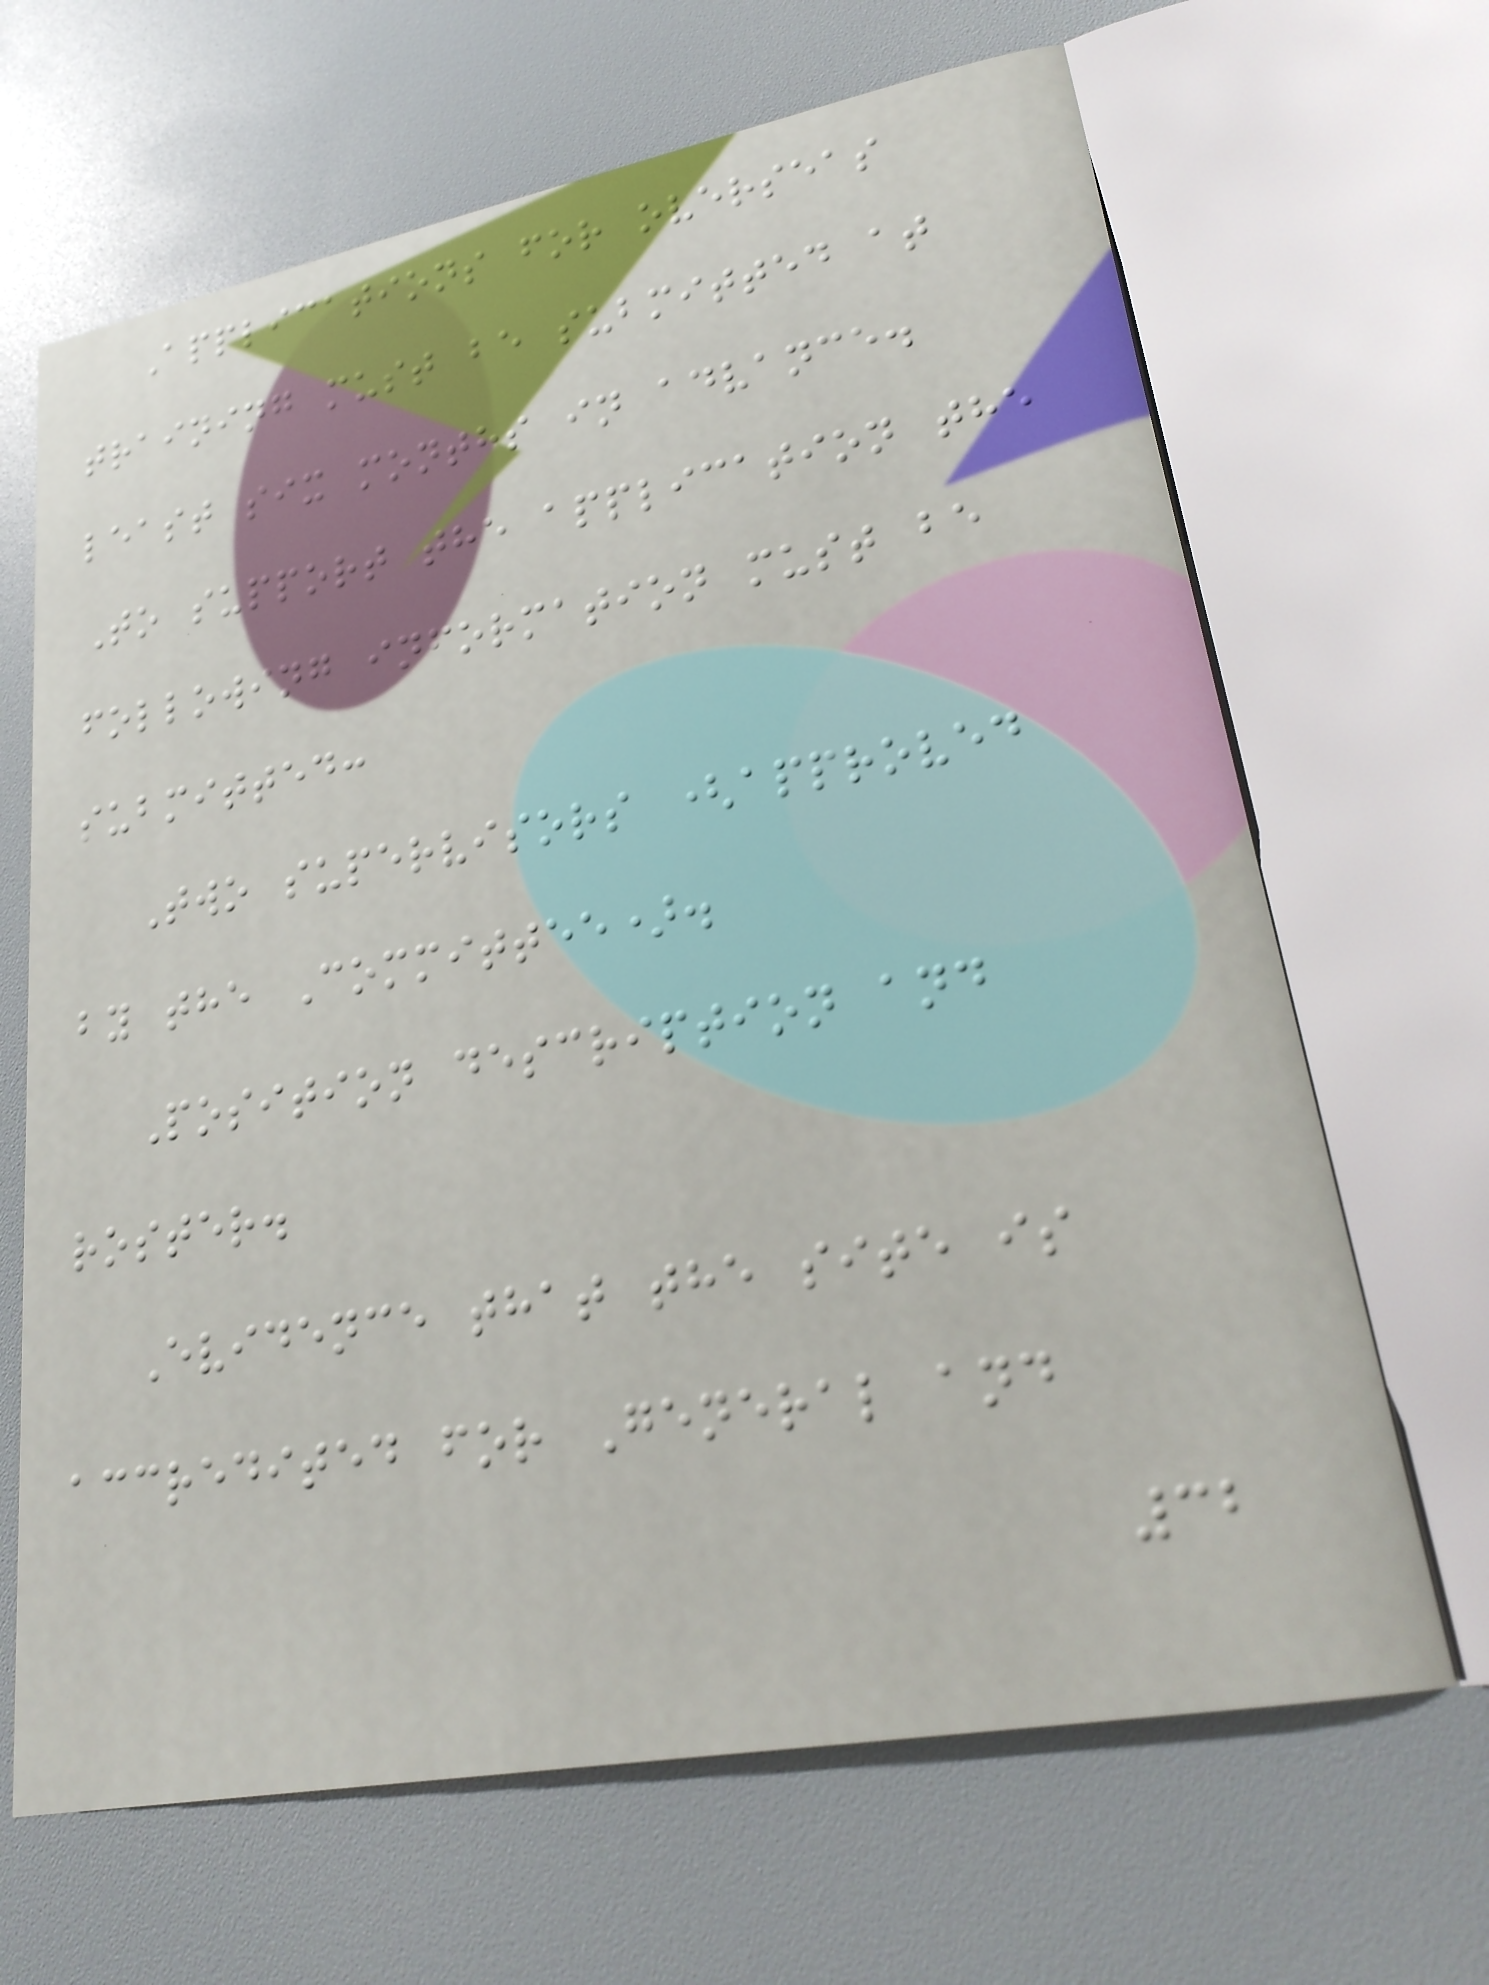Applications for overseas
training must be submitted at
least six months in advance.
To support the application the
following information must be
submitted:
Two supervisors (approved
by the Committee).
Position description and
roster.
Evidence that the site is
accredited for General and
32
